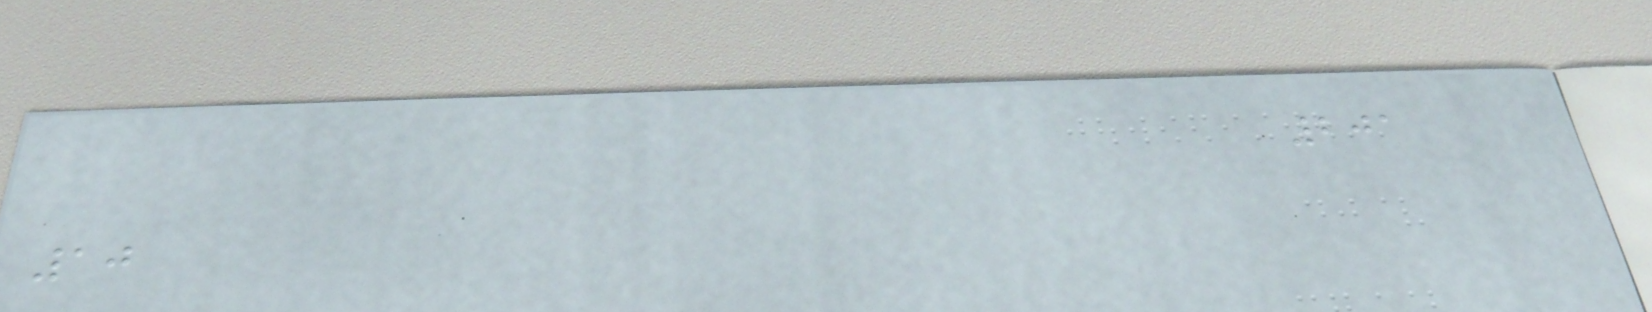201
10
